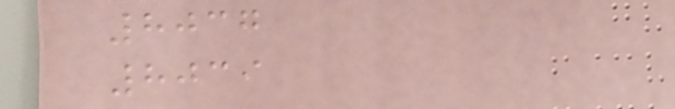8037
8039
